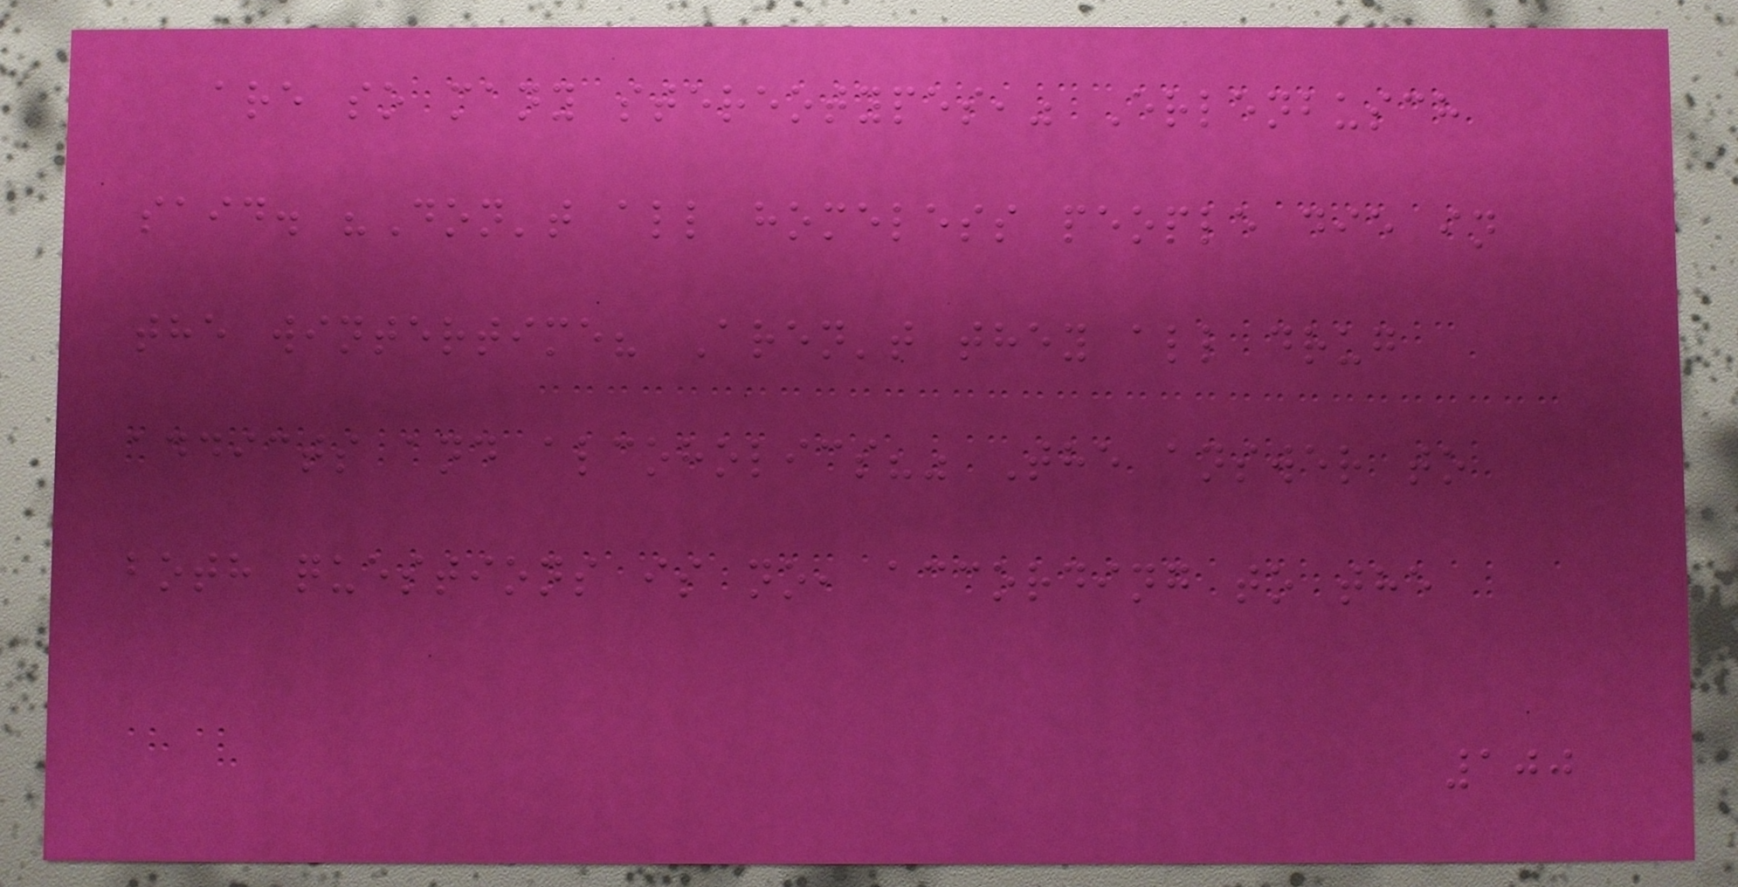are so many stereotypes," Erlenbusch
said. "Don't all homeless people die in
the wintertime? Aren't they all drug
addicts and alcoholics?" The answer to
both questions is no, according to the
100
